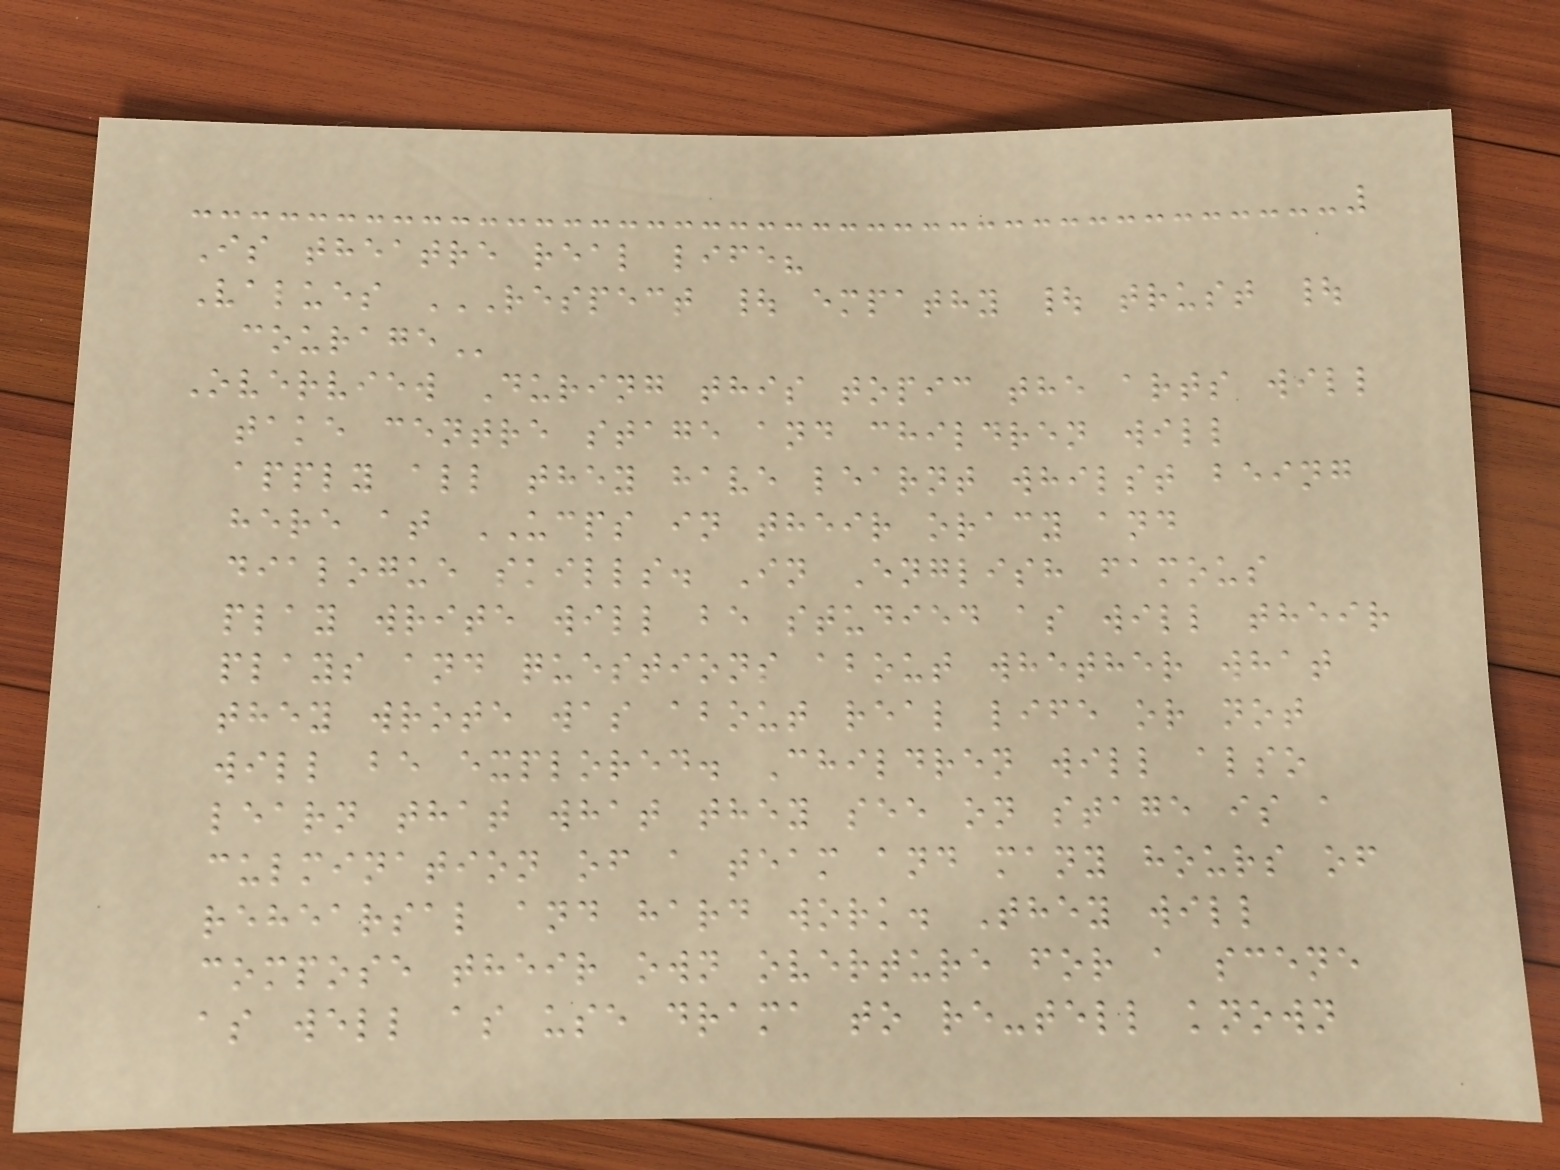Is theatre real life?
Values RESPECT | EMPATHY | TRUST |
COURAGE
Overview During this topic the arts will
take centre stage and children will
apply all they have learnt whilst being
here at UCPS in their oracy and
dialogue skills. In English famous
play write will be studied as will their
plays and questions about whether what
they wrote was about real life or not
will be explored. Children will also
learn that what they see on stage is a
culmination of a team and many hours of
rehearsal and hard work. They will
compose their own overture for a scene
as well as use drama to re-tell known
